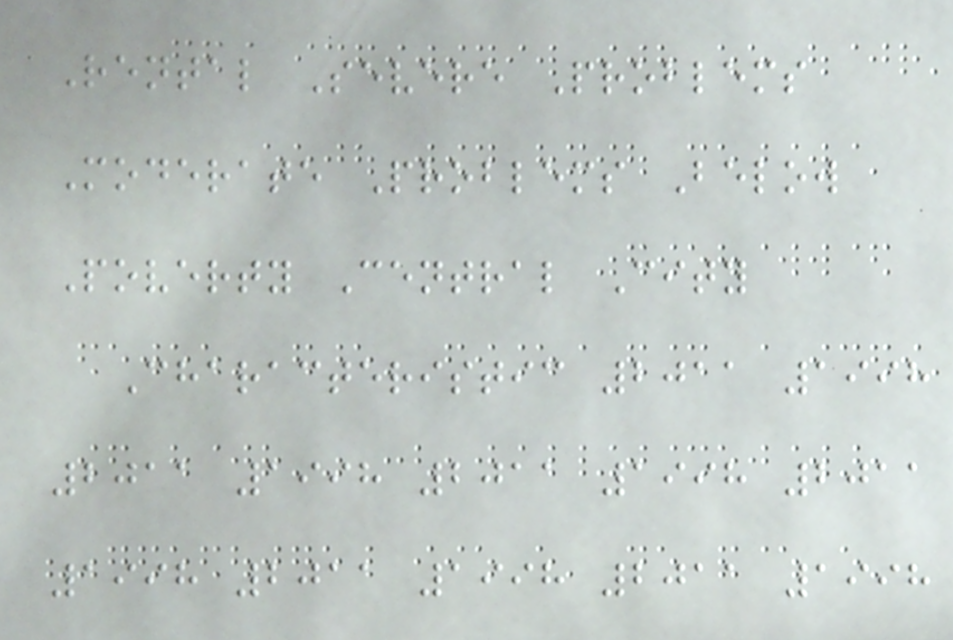Rental Severe Problems
Moderate Problems Below
Poverty Central City
Characteristic 2011 1998
2011 1998 2011 1998 2011
1998 2011 1998 2011 1998
